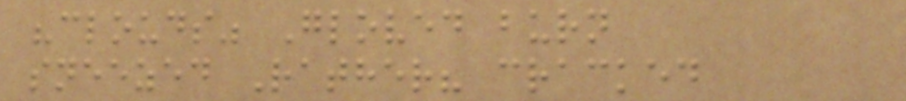"clouds" Gloved burn
sneezed Rather? cracked
